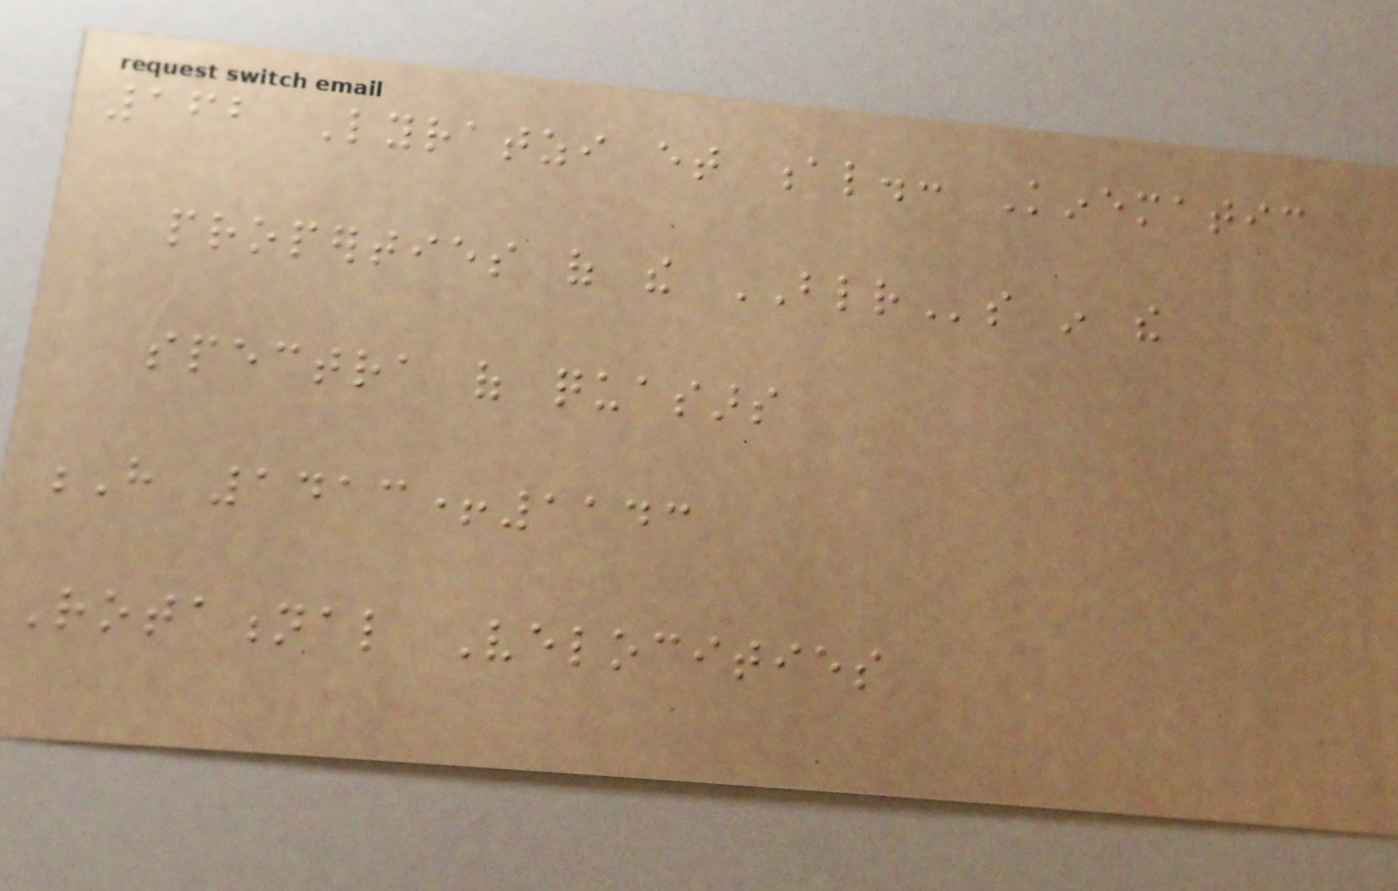162 Lyratzi et al.: Kinematic
properties of the BLRs in the
spectra of quasars
H 1413+1143
Rotational Velocities
